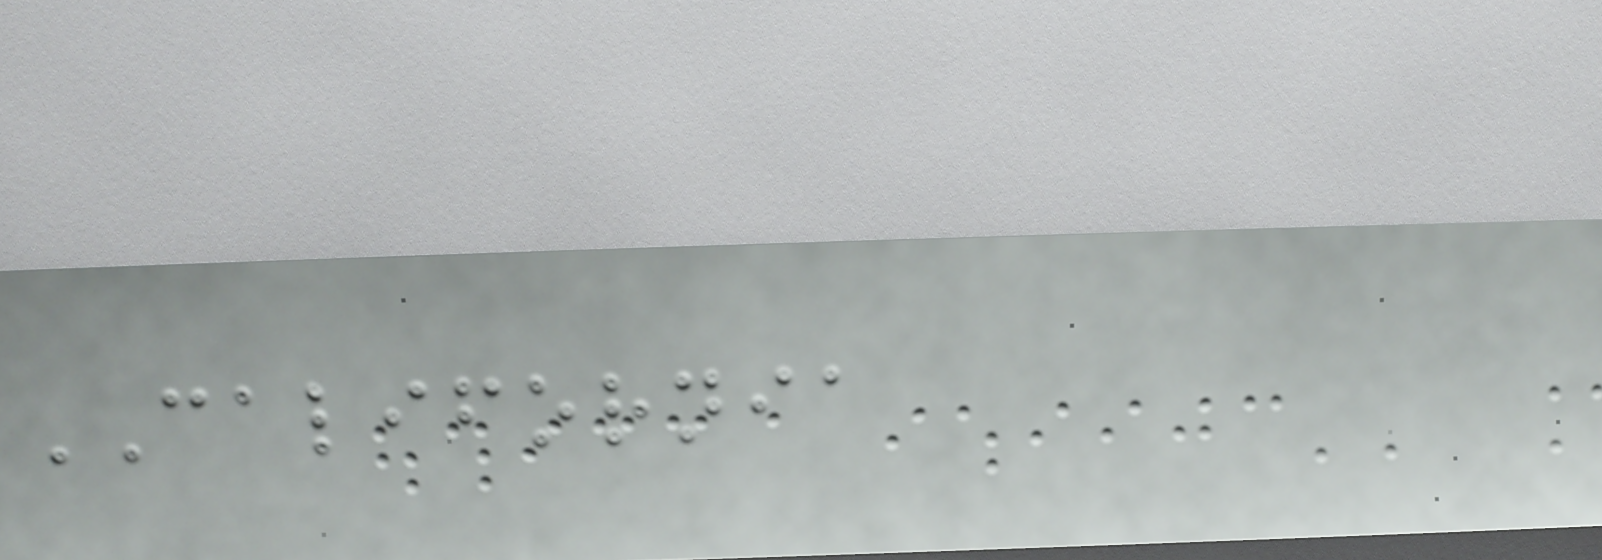CALIFORNIA
